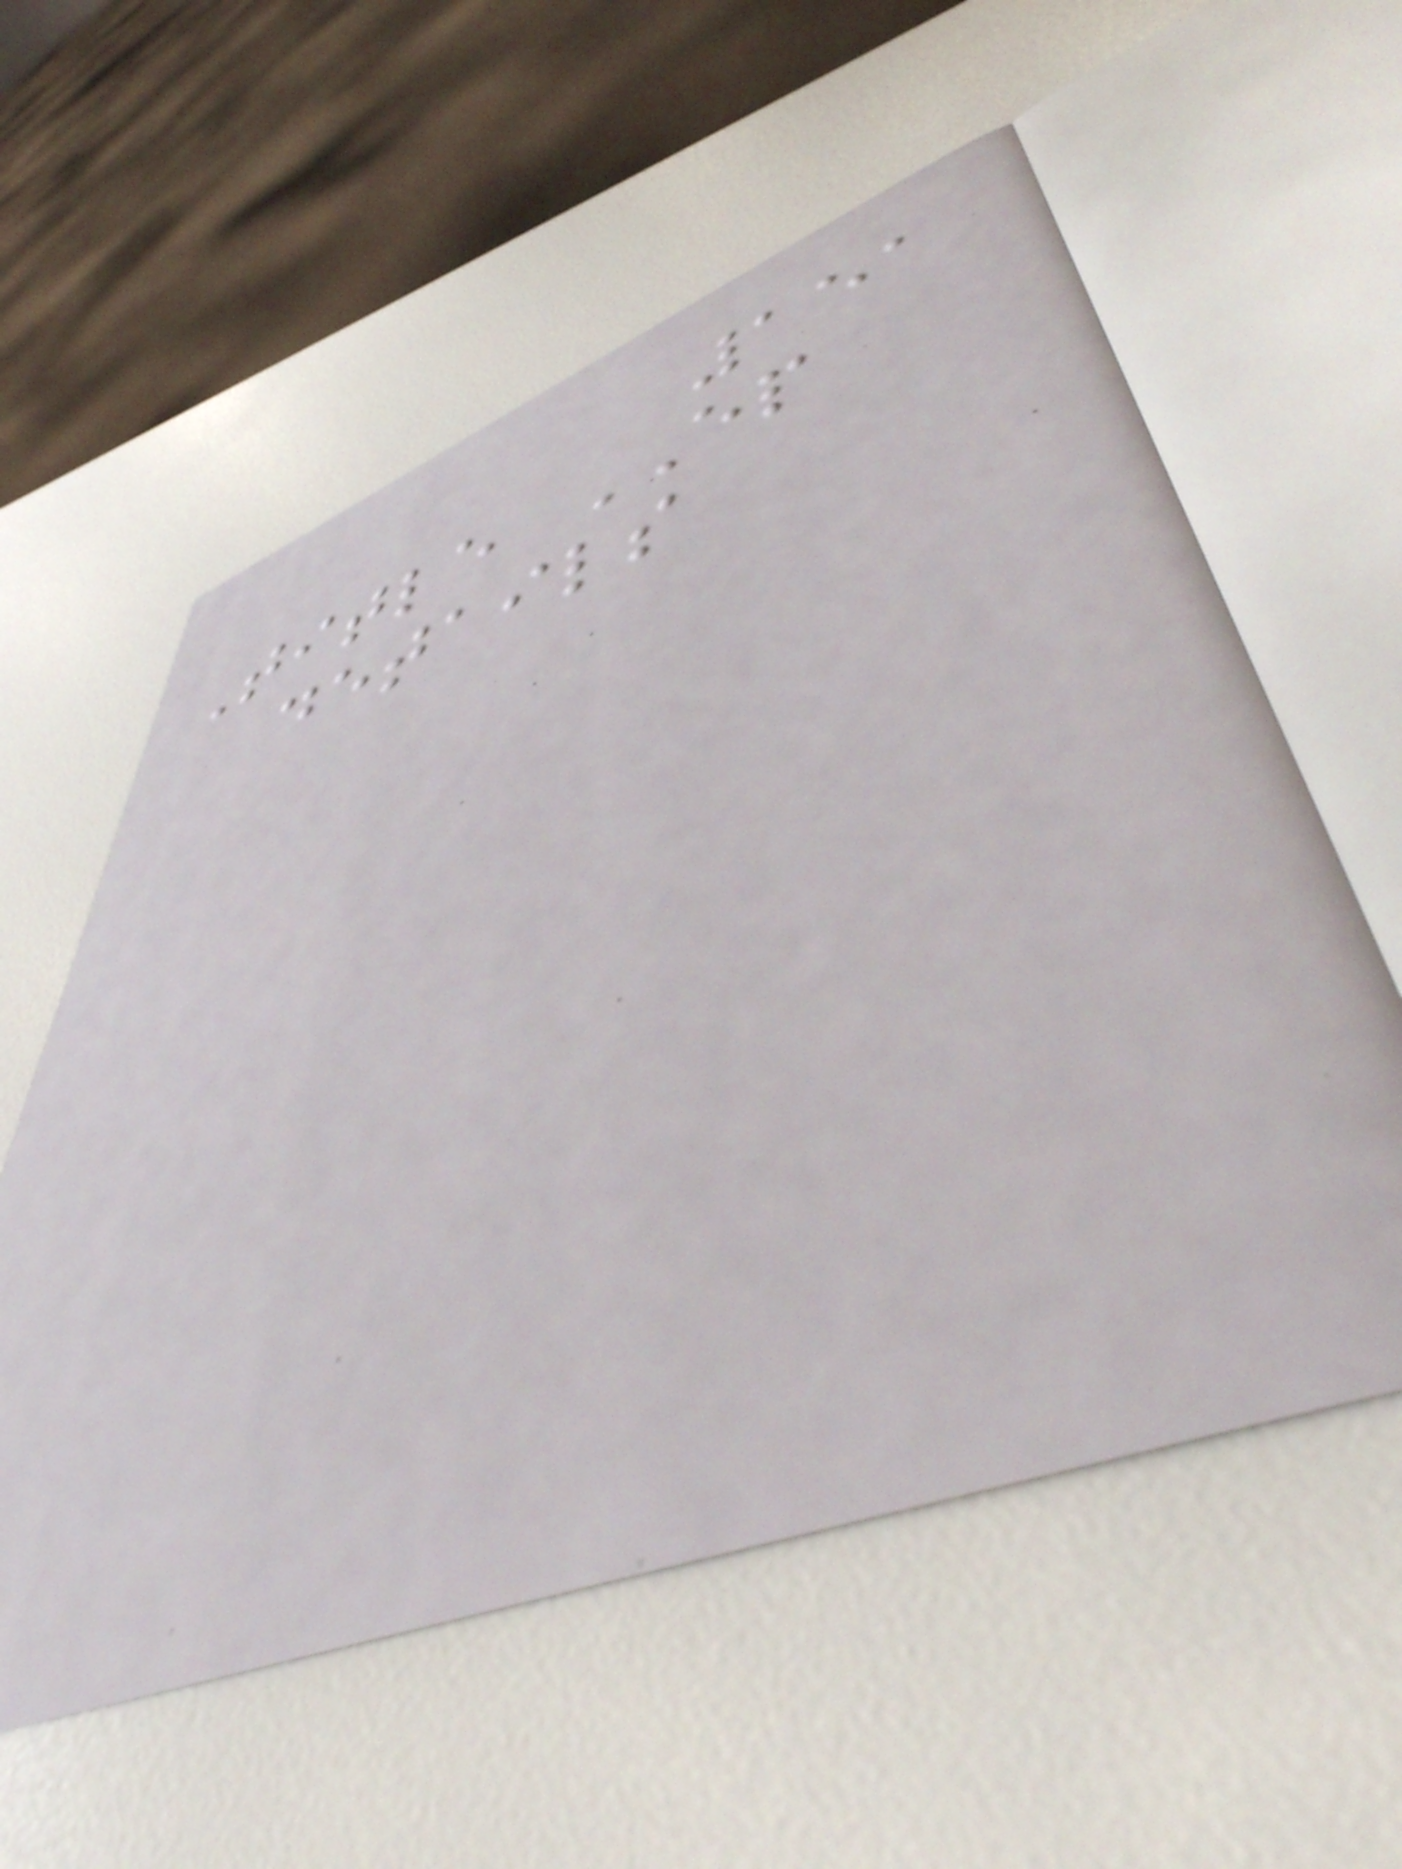151
Title EP
details
